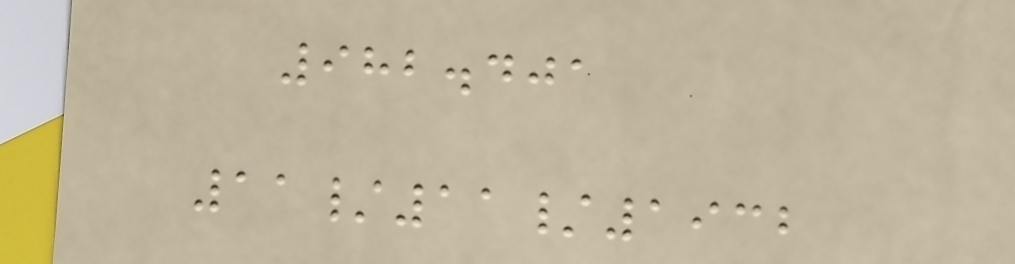982.401
11/11/1932
